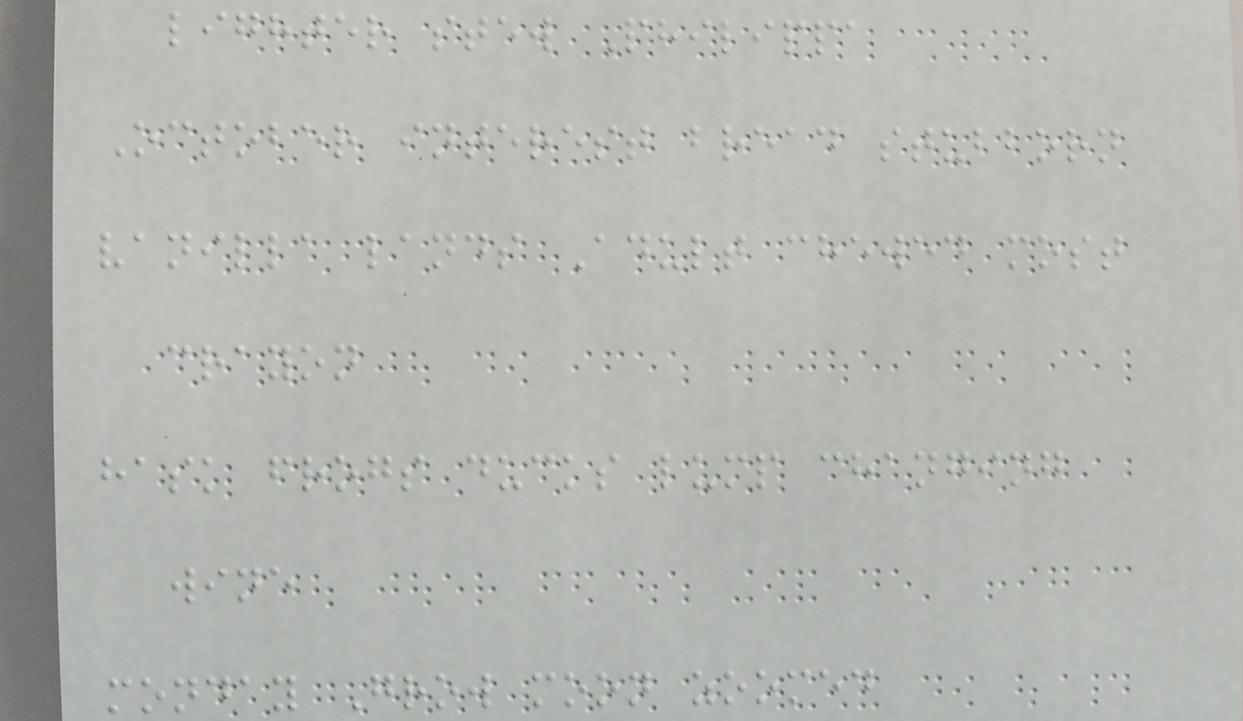lighter stew Philippa
October interest bread stubborn
vanilla lands Adult chewed most
crayon
hask frogs ducks lump changing
wine
monday Grow moon zoomed
